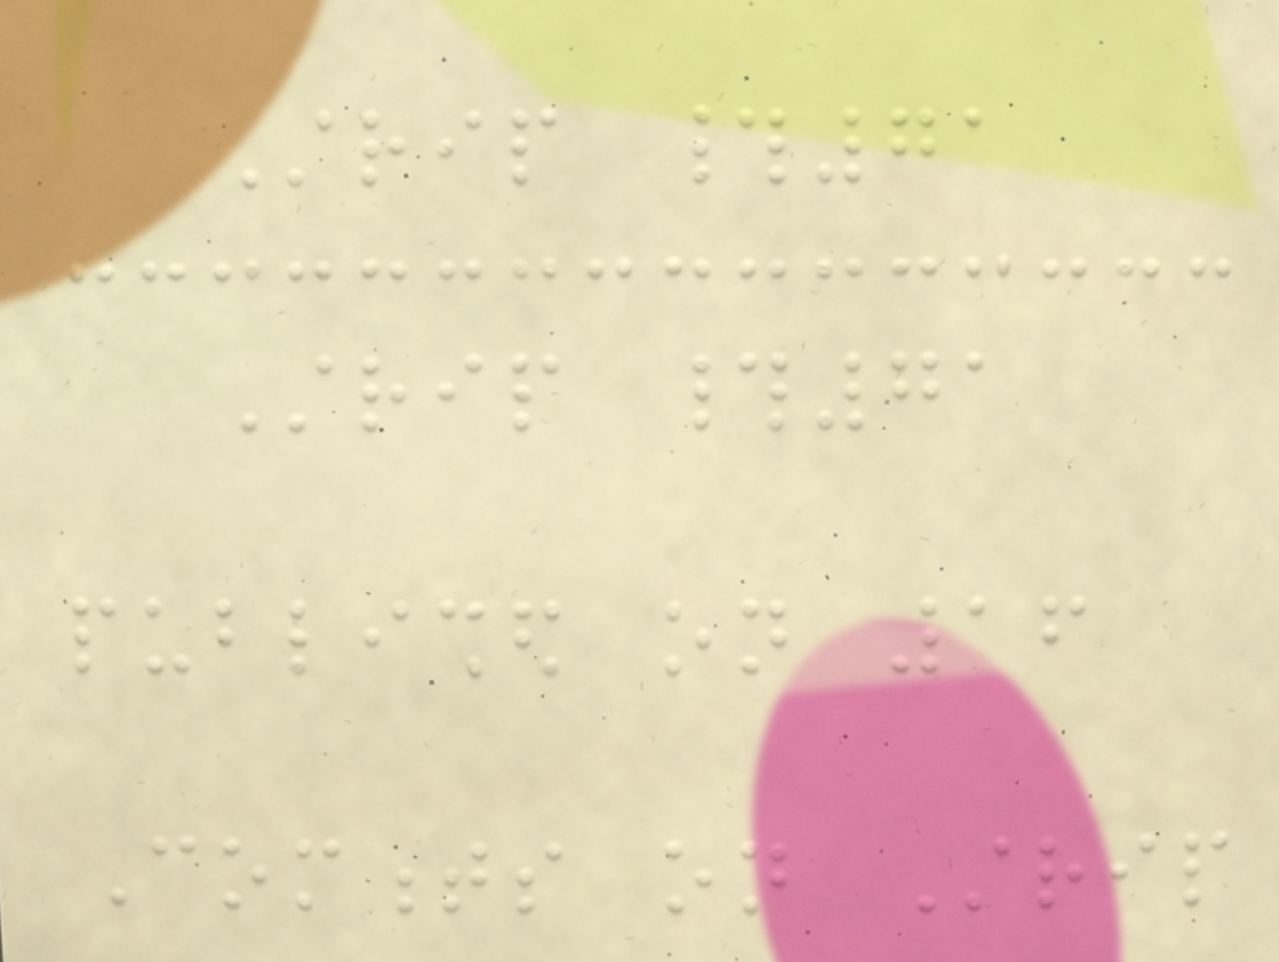Strip #71
Strip #71
published on 16
Comments on Strip
